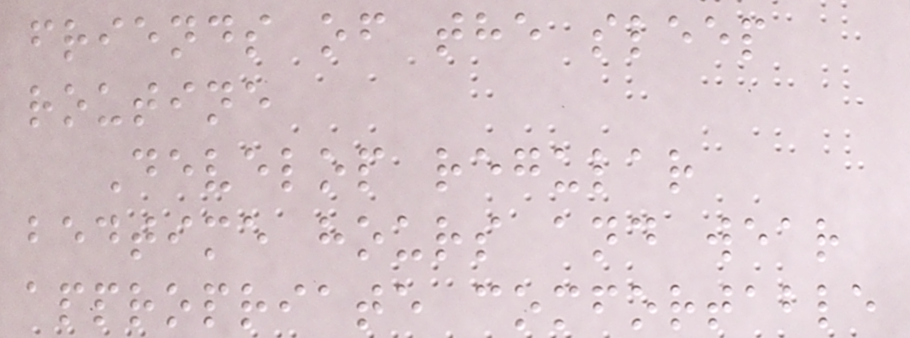friends of the sleep
routine
Develop regular
bedtime hours and wear
appropriate comfortable
